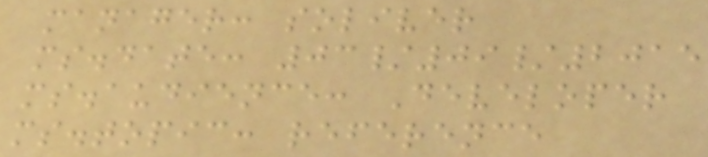manager: soliver
ms.date: 03/09/2015
ms.audience: Developer
ms.topic: reference
